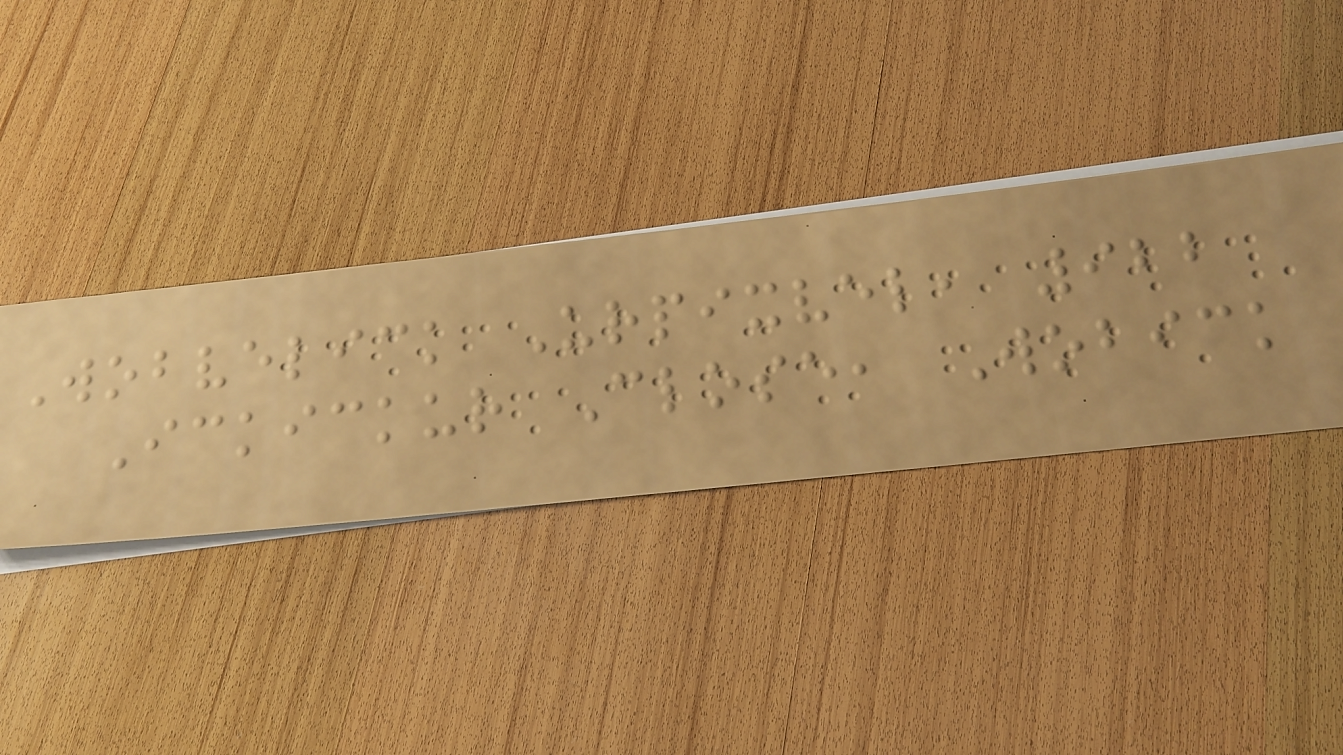Wobvelick Urpixvel, 922
Ickickur Close, Wobick
